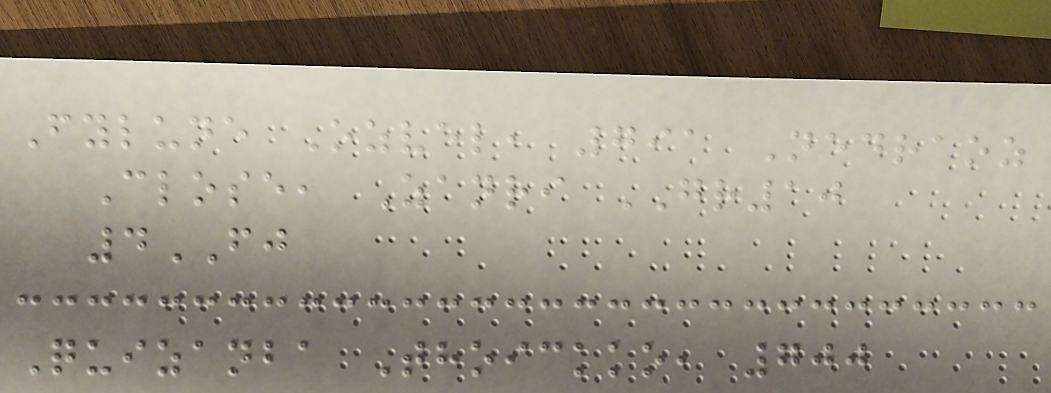Fylune Ozvel, 791 Nedraoz
Close, Zanri GR10
4FJ
Quizanba Thoickko, 700
